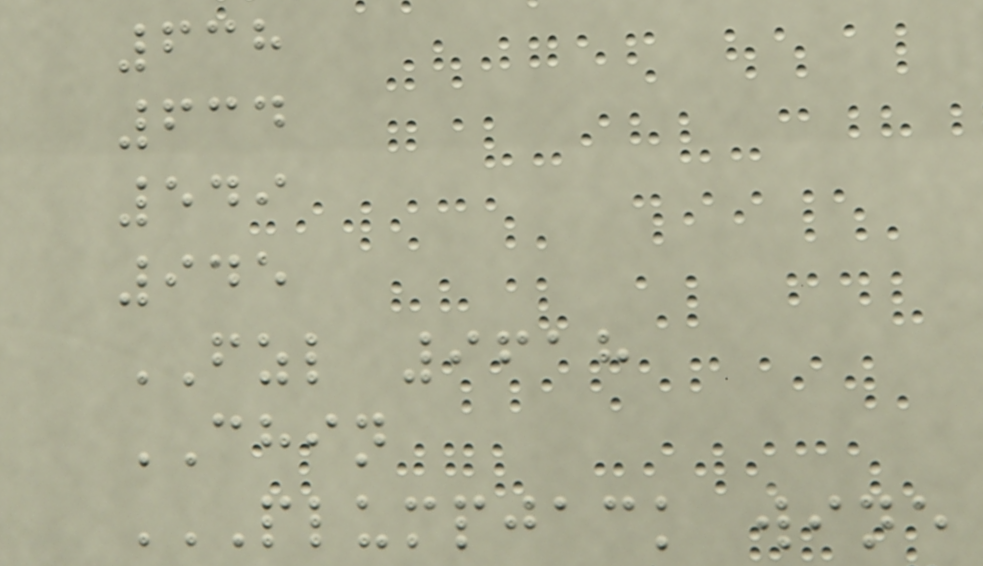638
634
549
945
FZL 9618
CHIN
PLUMPJACK WINE
